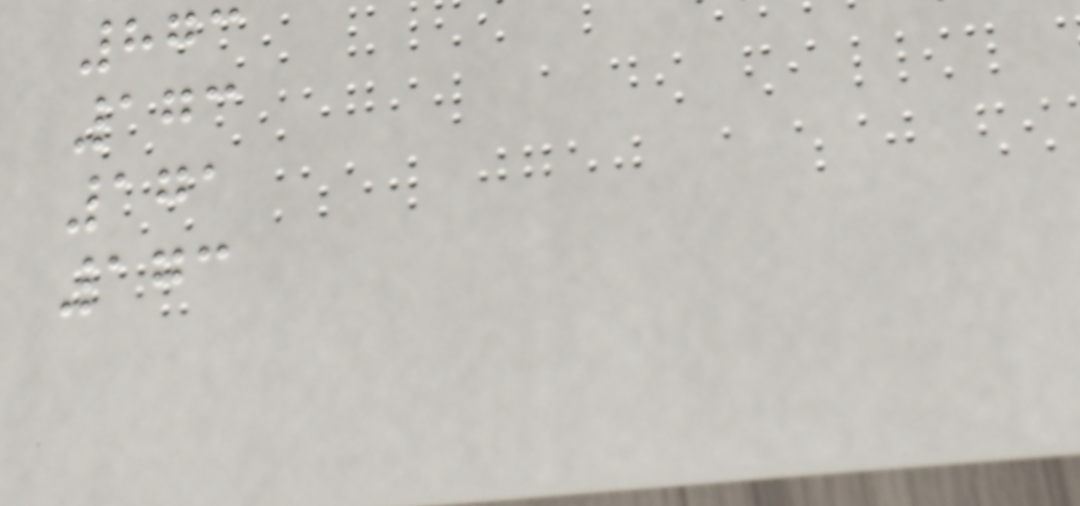873
173
171
173
